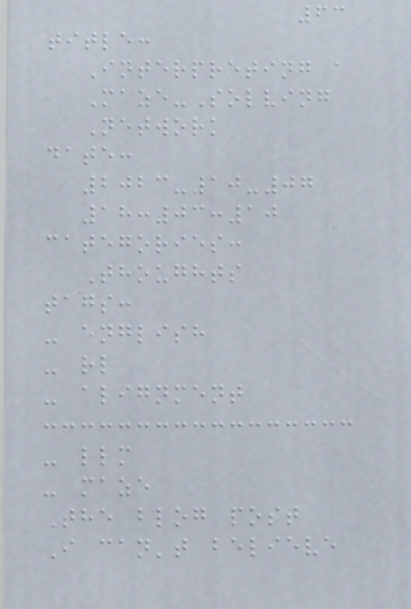63
title:
Interpreting a
Maze-Solving
Network
date:
2023-10-07
18:03:10
categories:
Thoughts
tags:
- english
- rl
- alignment
- llm
- maze
The blog post
I can't believe
